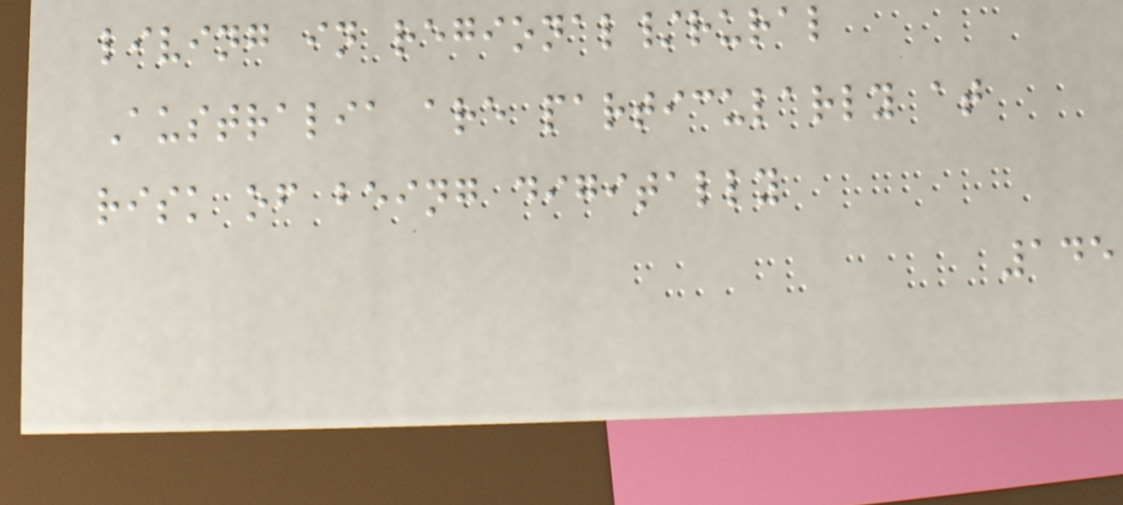living in regional/rural
Australia are particularly at
risk of being digitally
145
